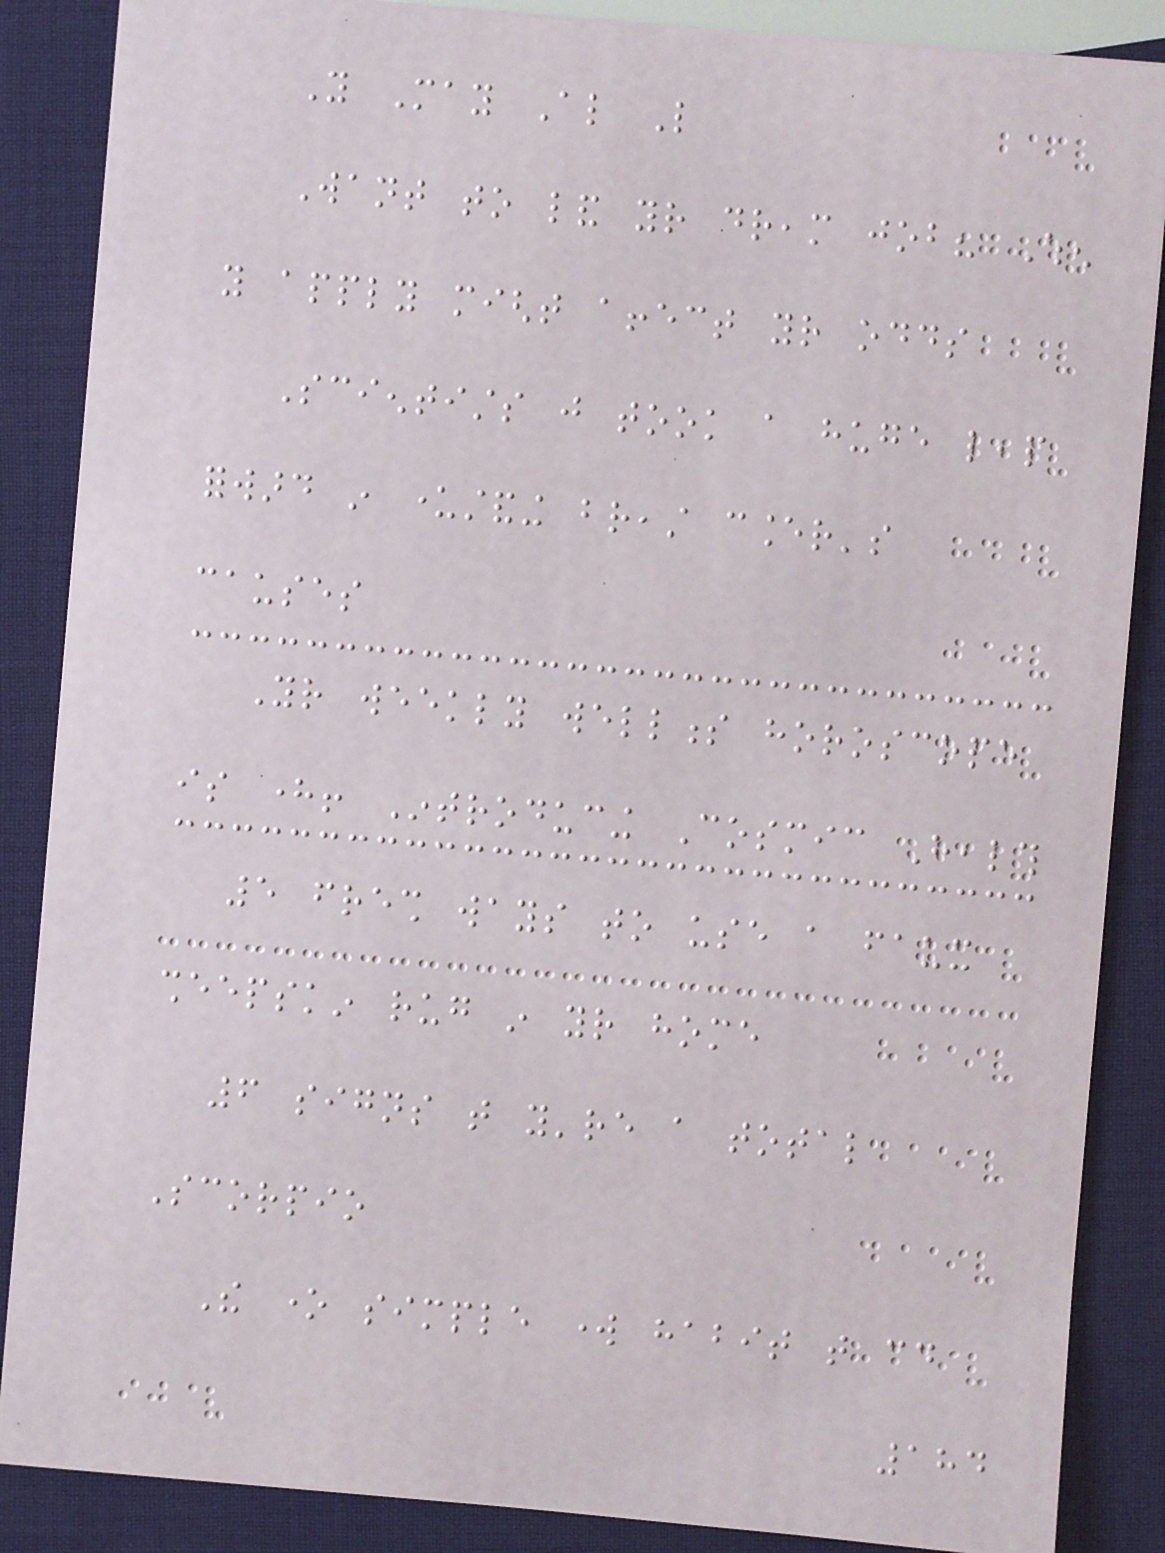You May Also Like
Want to land your dream job? When
you apply might affect your odds
Scientists just took a huge leap
forward in understanding breast cancer's
causes
Your weekly wellness horoscope
is here! Introducing Cosmic Health
5 fresh ways to use a faux
sheepskin rug in your home
6 signs that you're a total
Scorpio
The one simple work habit that could
184
